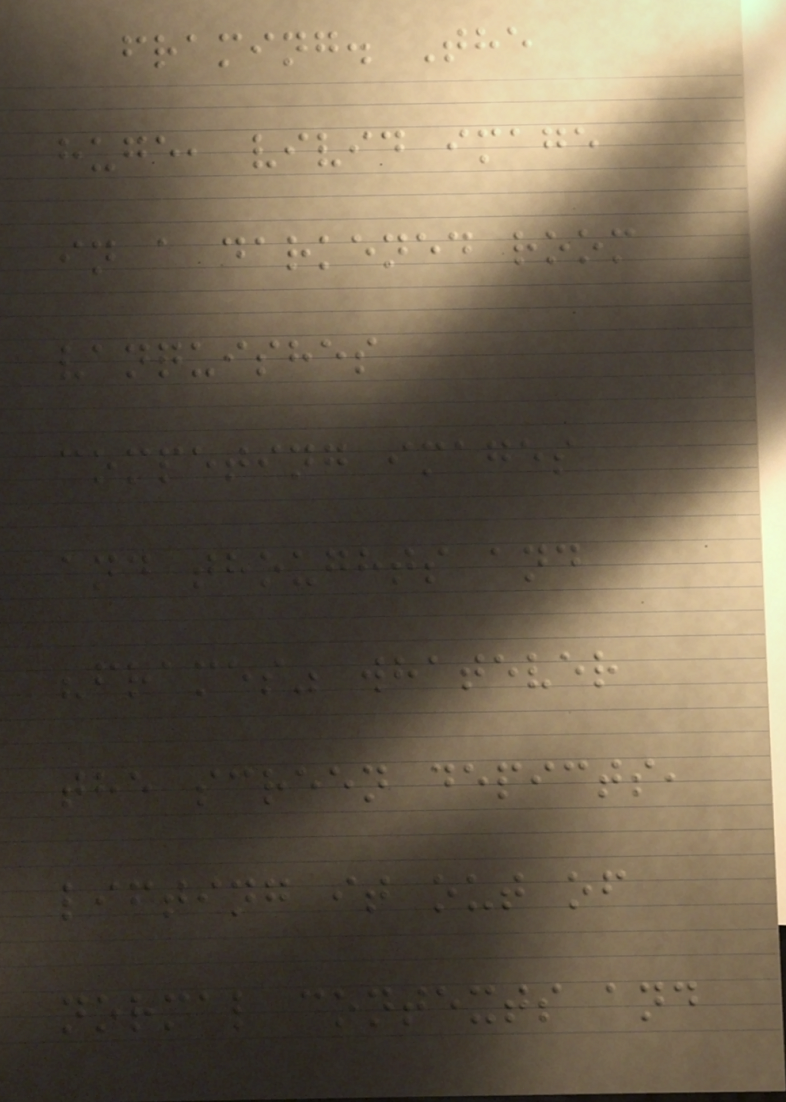framing. The
huge, vivid image
in a darkened room
vanquishes
competing images
and thoughts and
"frames" whatever
the screen depicts,
lifting it out of
normal contexts and
